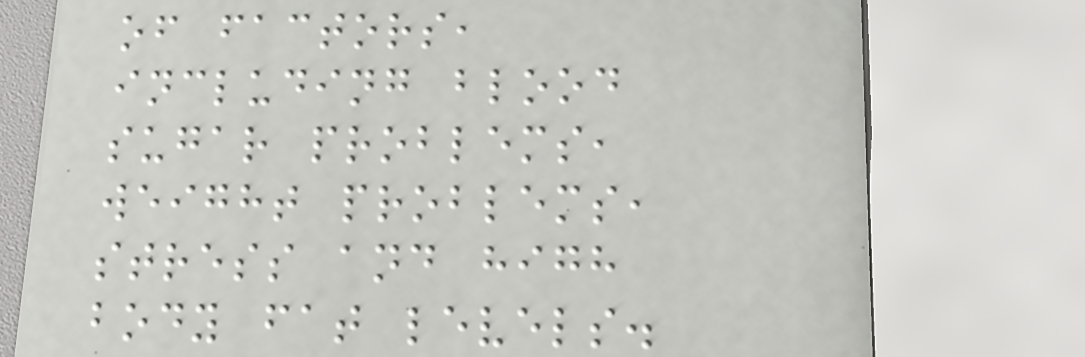of factors,
including blood
sugar problems,
weight problems,
stress and high
body fat levels.
